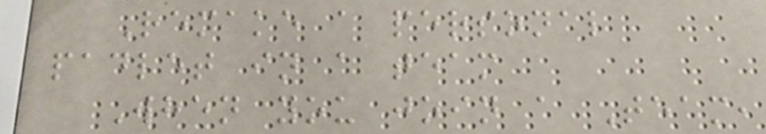Remake a personal
padlet in a team
When you join a Team,
